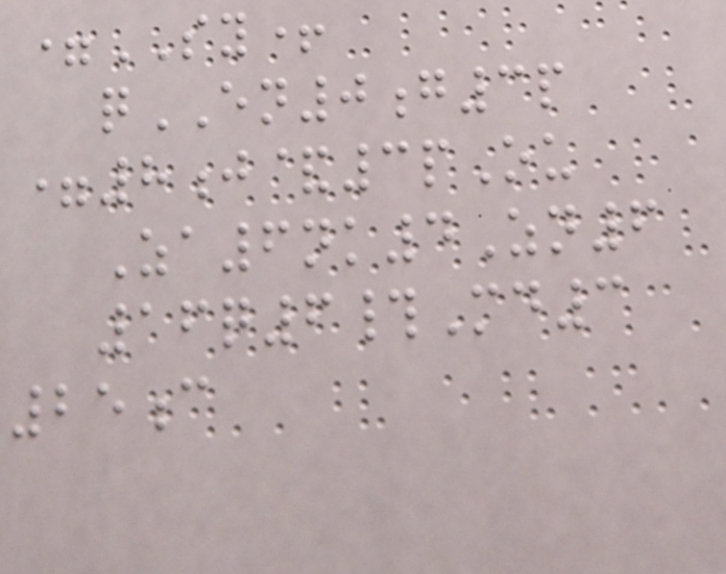=SY+
qEN0g3p
=8j&3pOu
Za6nk4Zn6
16q6#Md3
25c
